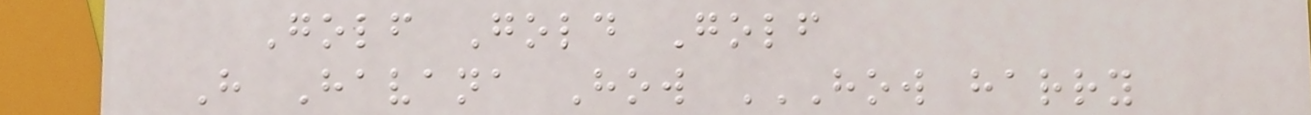Golf Gold Golf
H Havana How HOW HARRY
